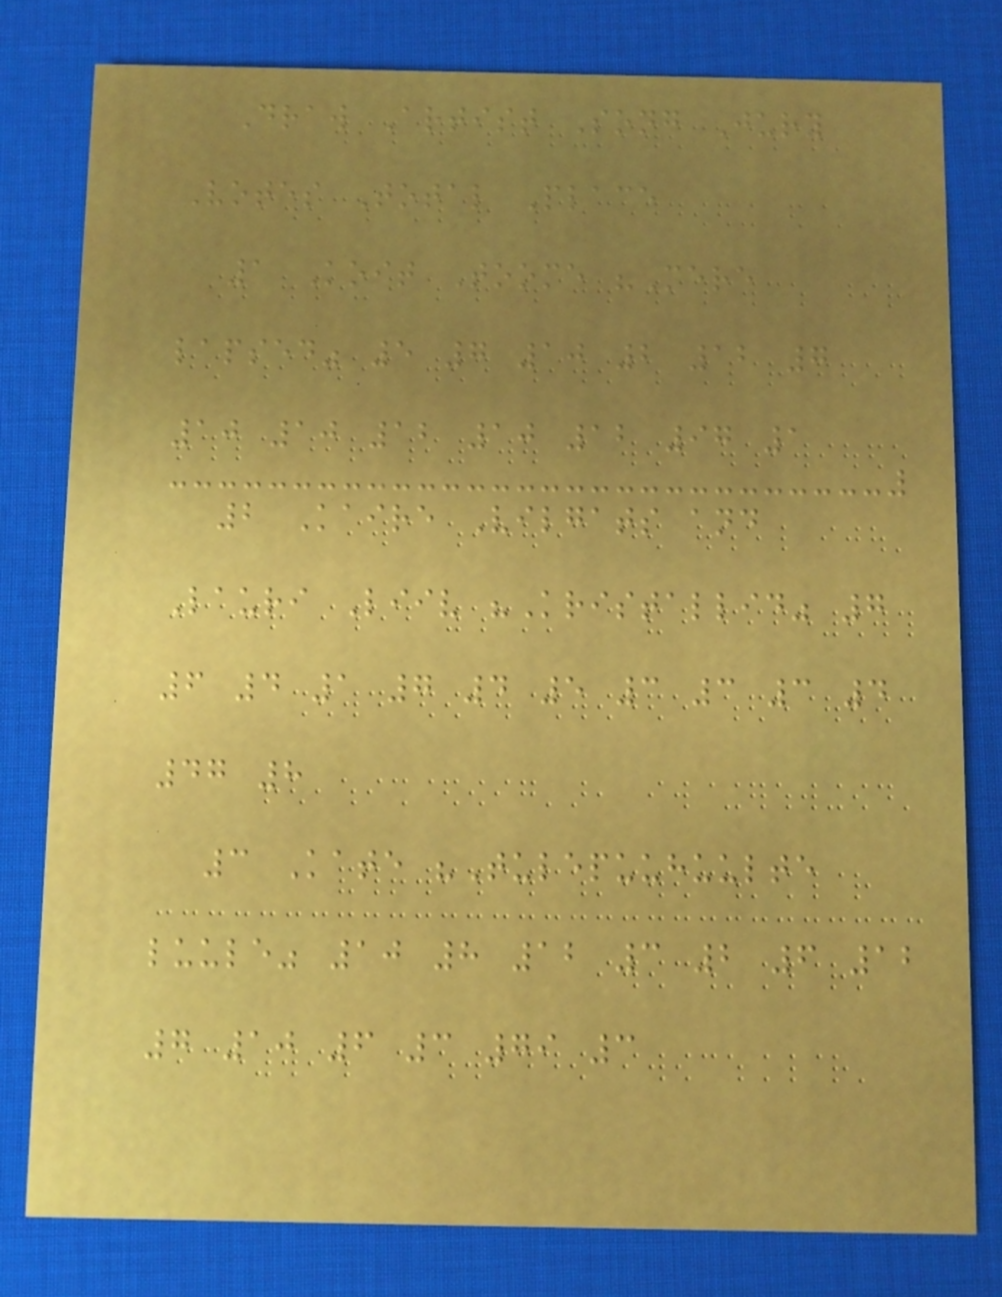Draw Artist Song Jury
Votes Total Place
1 Koit Toome "Mere
lapsed" 5 7 10 2 12 7
10 10 12 10 12 97 1
2 Kaire Vilgats and
Lauri Liiv "Kristallid" 7
6 4 1 7 4 5 3 3 3 4
47 8
3 Kate "Tulepuuhuulte
luule" 10 8 12 3 2 6 12
7 10 6 3 79 3
